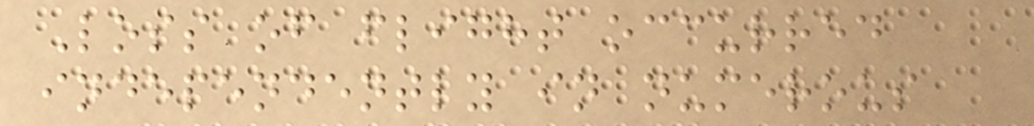Loss of flight occurred
independently in numerous
